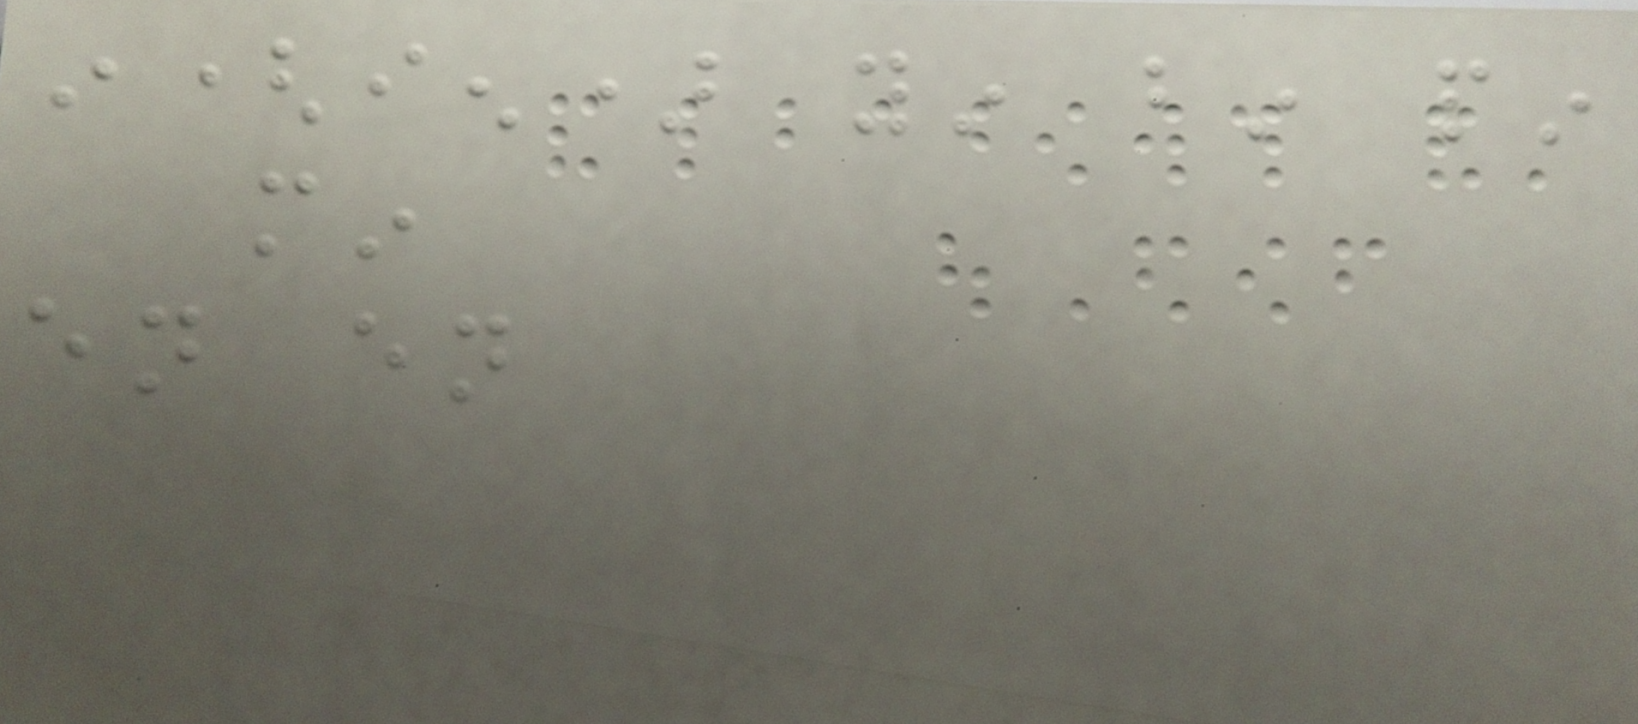in(ien) yin bin pin
min
en en
